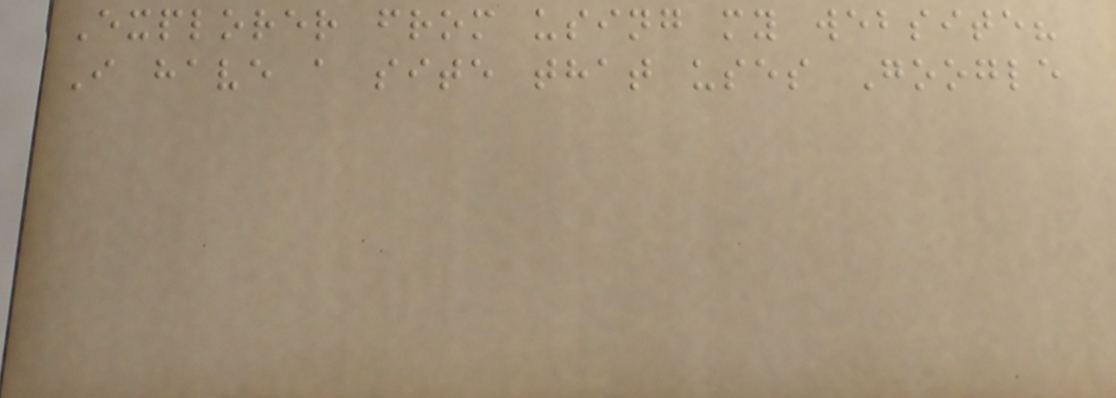Explorer from using my website?
I have a site that uses Google
